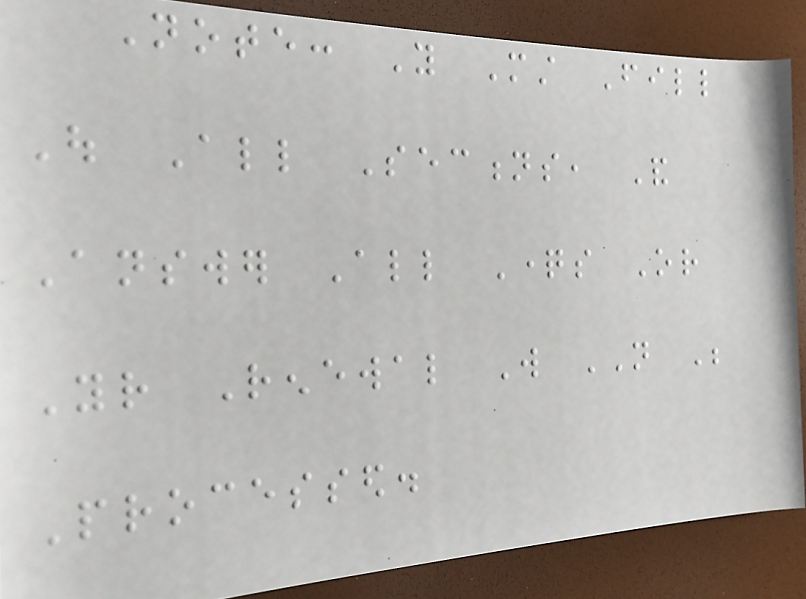Note: You Must Fill
Out All Sections, And
Answer All Questions Or
Your Renewal Will NOT Be
Processed.
